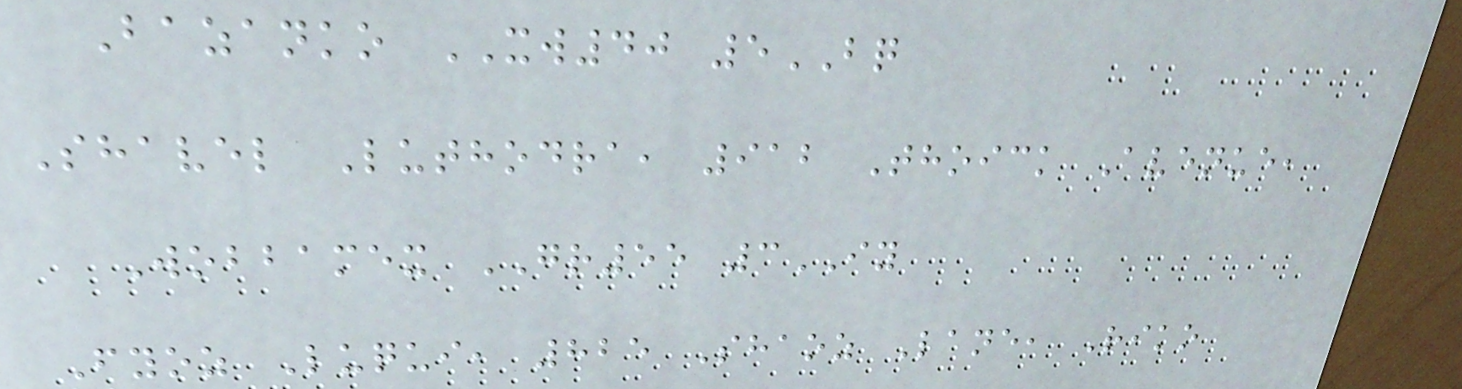Bazanko XW40 5BQ
Shavel Luthodra, 912 Thoick Avenue,
Wobbamex GR55 3IY
Fyoz Luqui, 825 Shaoz Lane, Riko
